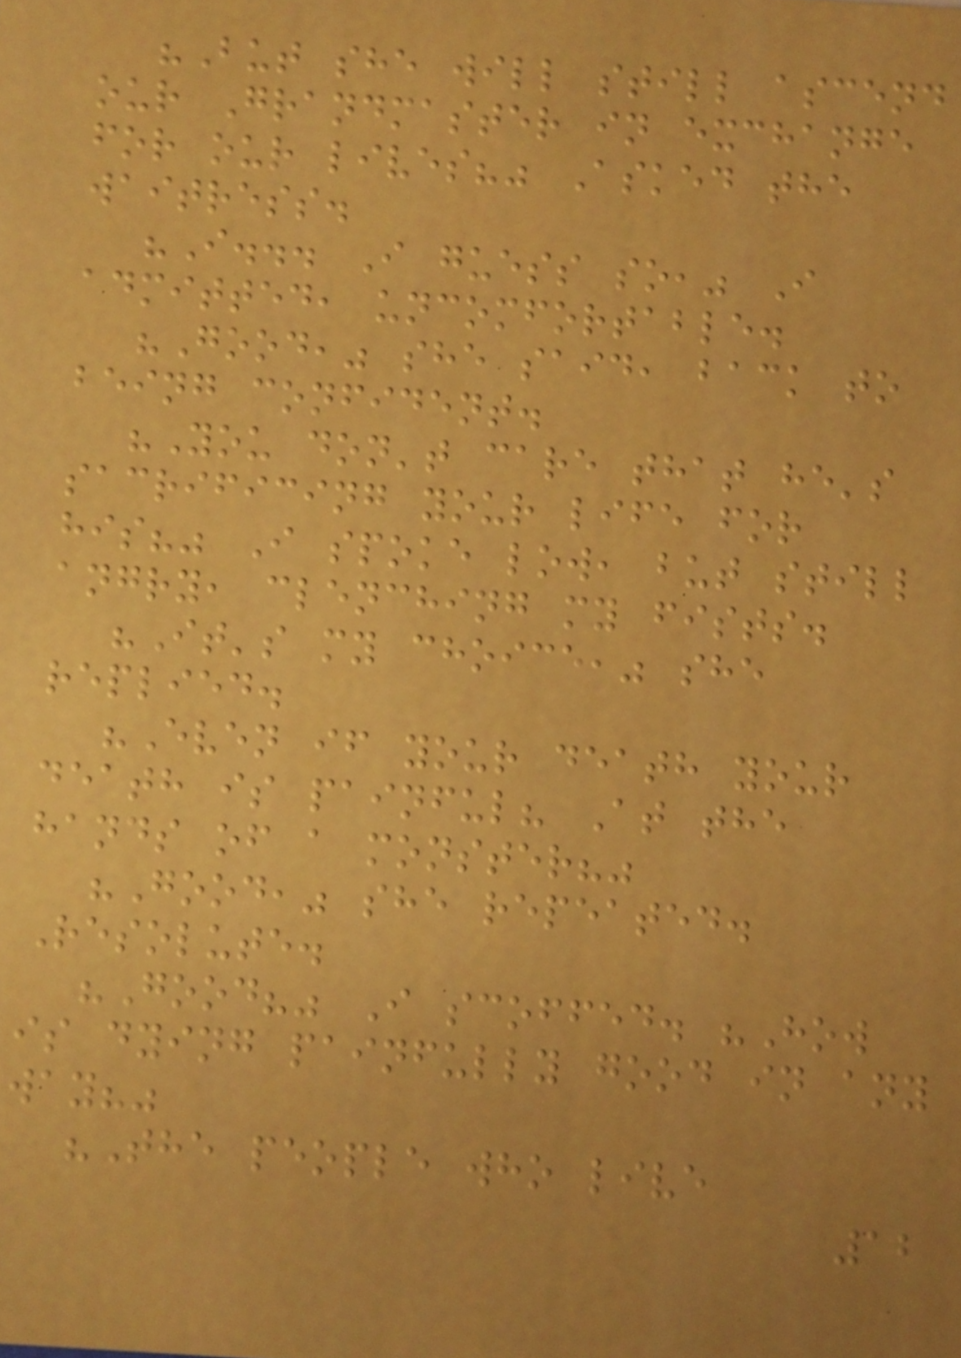"But she will still ascend
our Grandmaster in exchange
for our lives?" Asked the
waitress.
"I... I guess so," I
admitted, uncomfortable.
"Good," she said, back to
being confident.
"You don't care that he's
sacrificing your life for
his?" I spoke low, but still
angry, clenching my fists.
"It's my choice," she
replied.
"Even if your death your
death is painful? At the
hands of a monster?"
"Good," she repeated.
Resolute.
"Good?" I scoffed. "How
is dying painfully good in any
way?"
"The people who live
12
